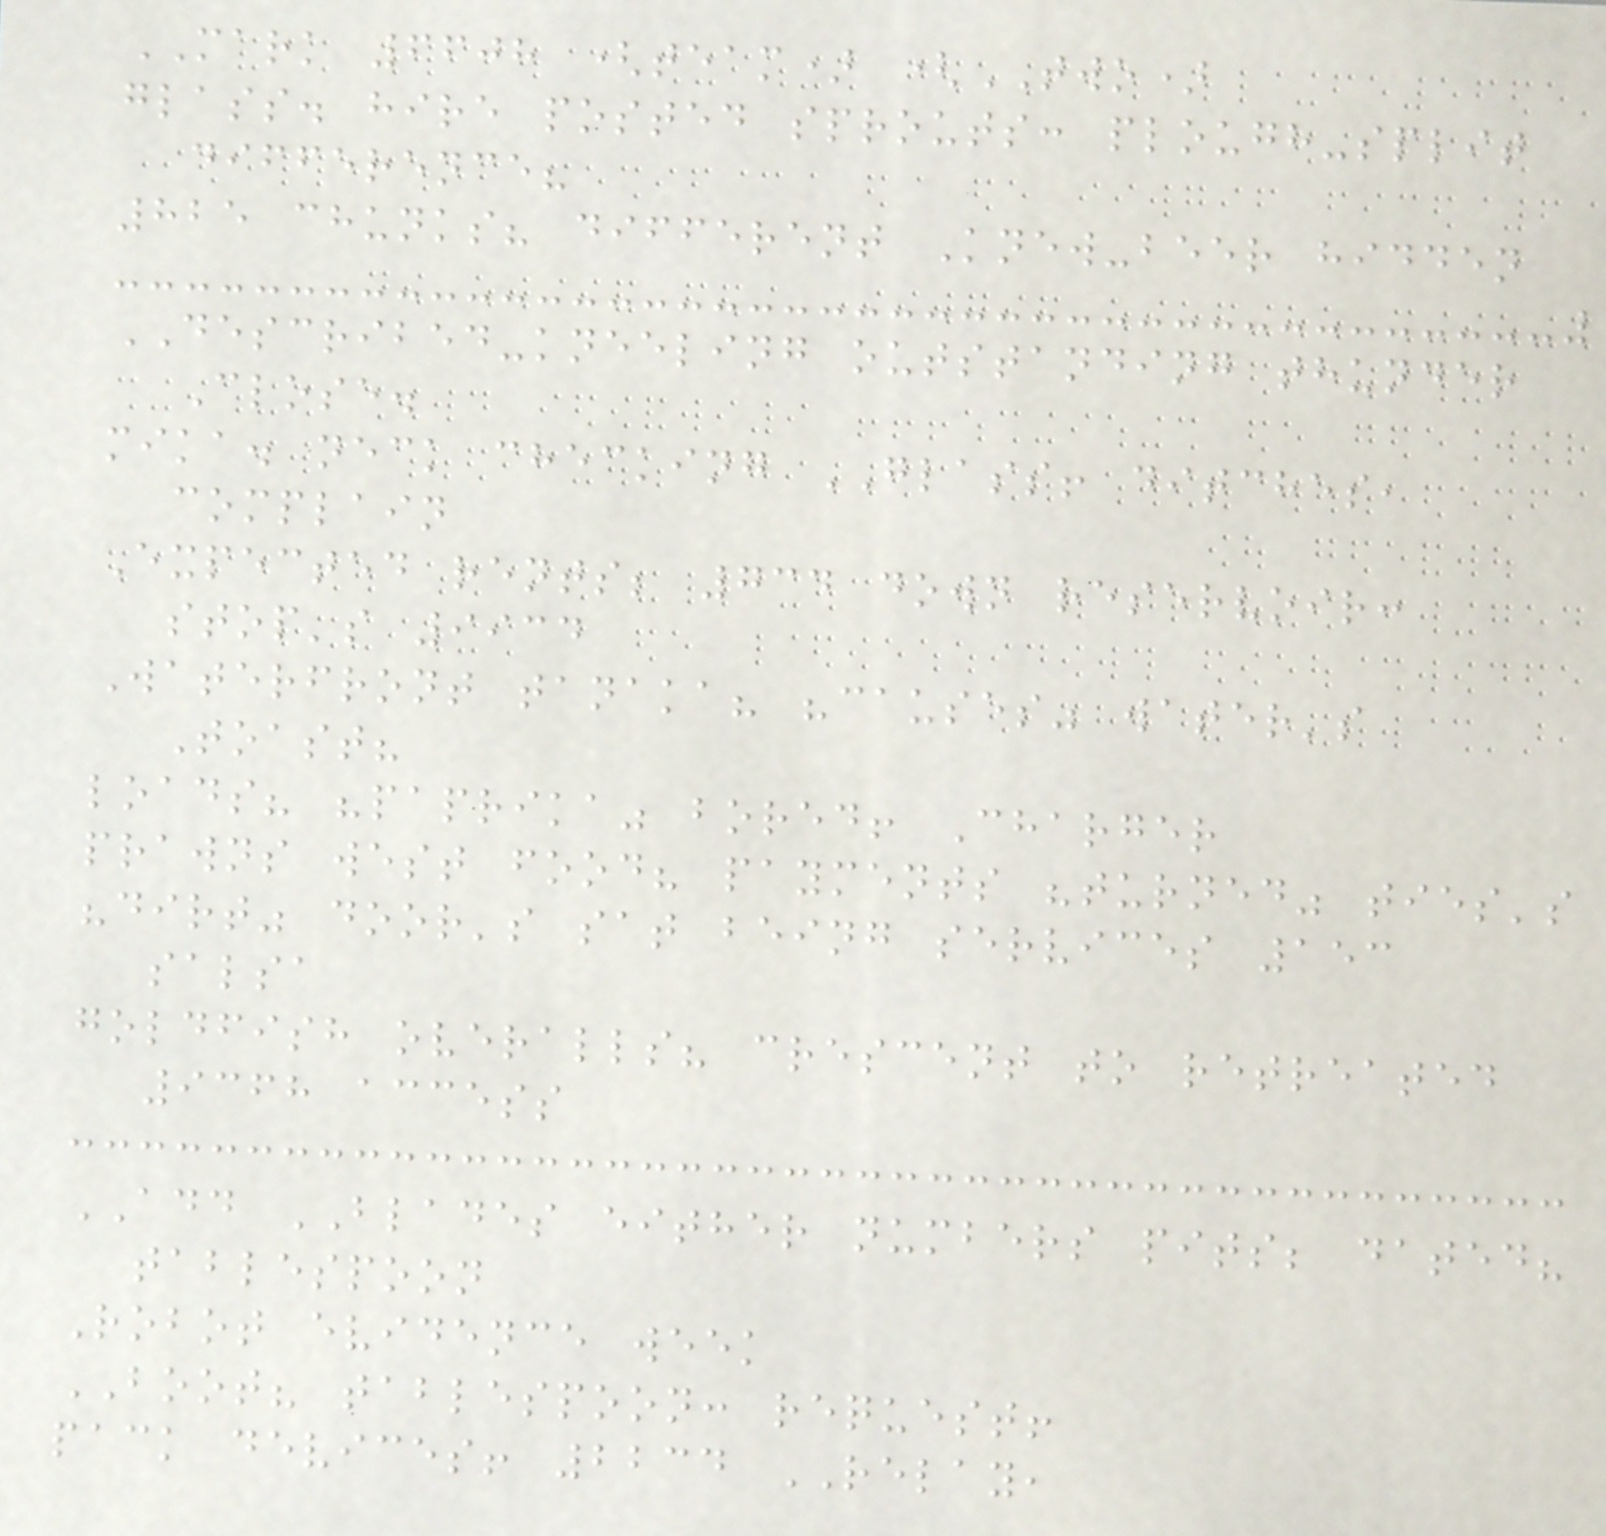MARK 6608 (team) (TWO)
glass. hire posted sprouts: plough-split
difference?
825 chunks? different Knew-beer hidden
DESCRIBED-kneeling outstanding thunder
Close.
mika. neck checking GLASS! ditches,
complain
Expected rents; 734 down reservoir:
stop's 9934
Waterfront tanaka? "causes" water's
Toast?
loads? "paprika" bored! Charger
prawns west food? payments "turned" ties's
"dirt" door's sat being services 153
salsa
goldfish overalls? crescent to retreated
9368 access
ADD BLADES either numbers pits; dated?
tablespoon
Robot evidence week
BOOT? tablespoon: request!
pack devices! 2234 RELAY,
